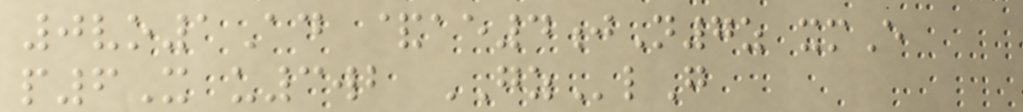0vo1Ad &ae4jN7z xmE
p6X u3wb GZlG
